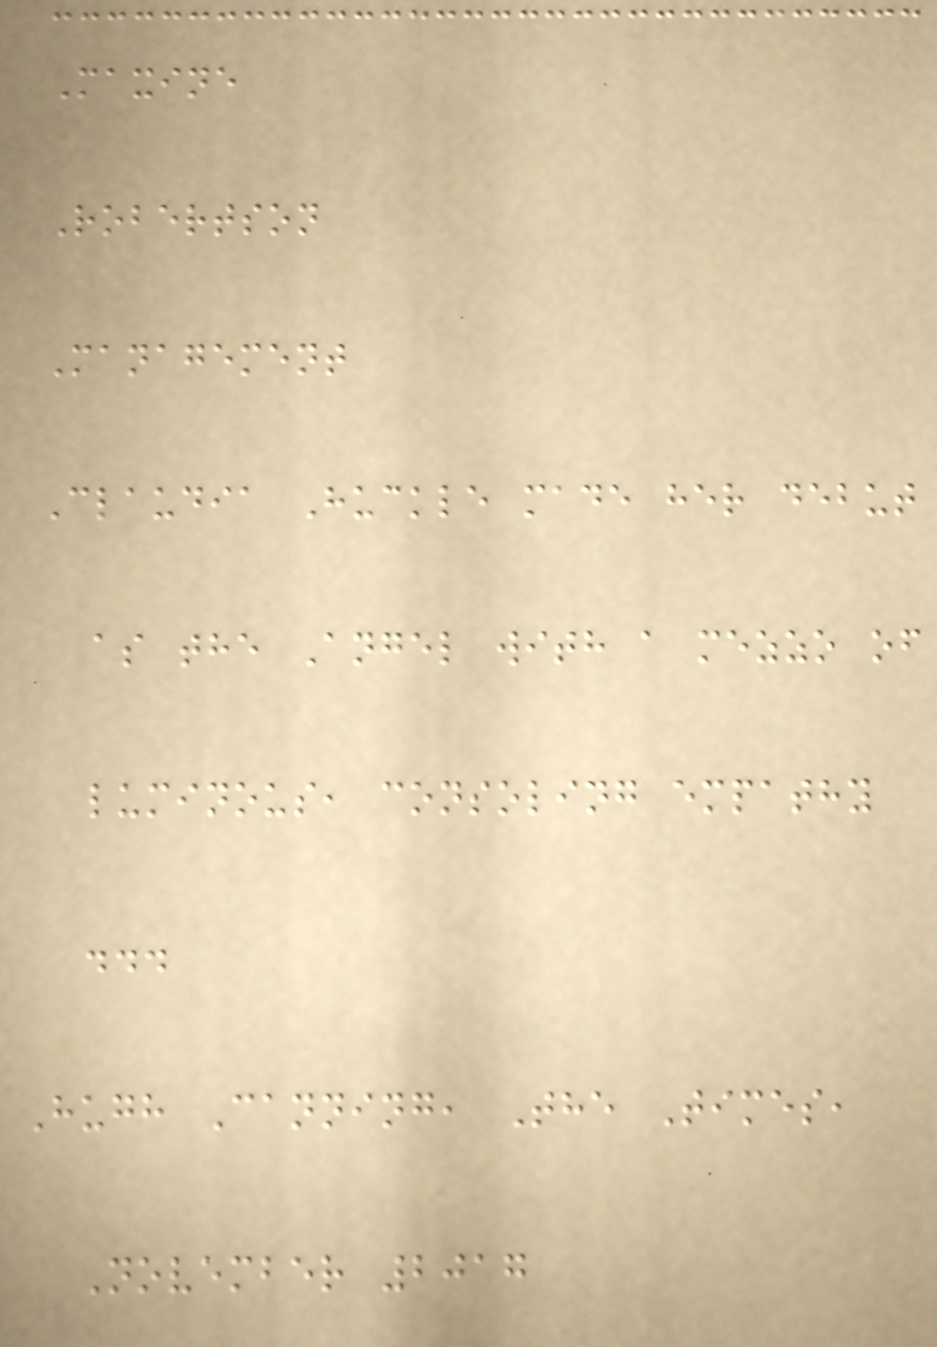Maxine
Robertson
Management
Claudia Huckle made her debut
as the Angel with a mezzo of
luminous, consoling empathy
...
Hugh Canning, The Times,
November 2017
